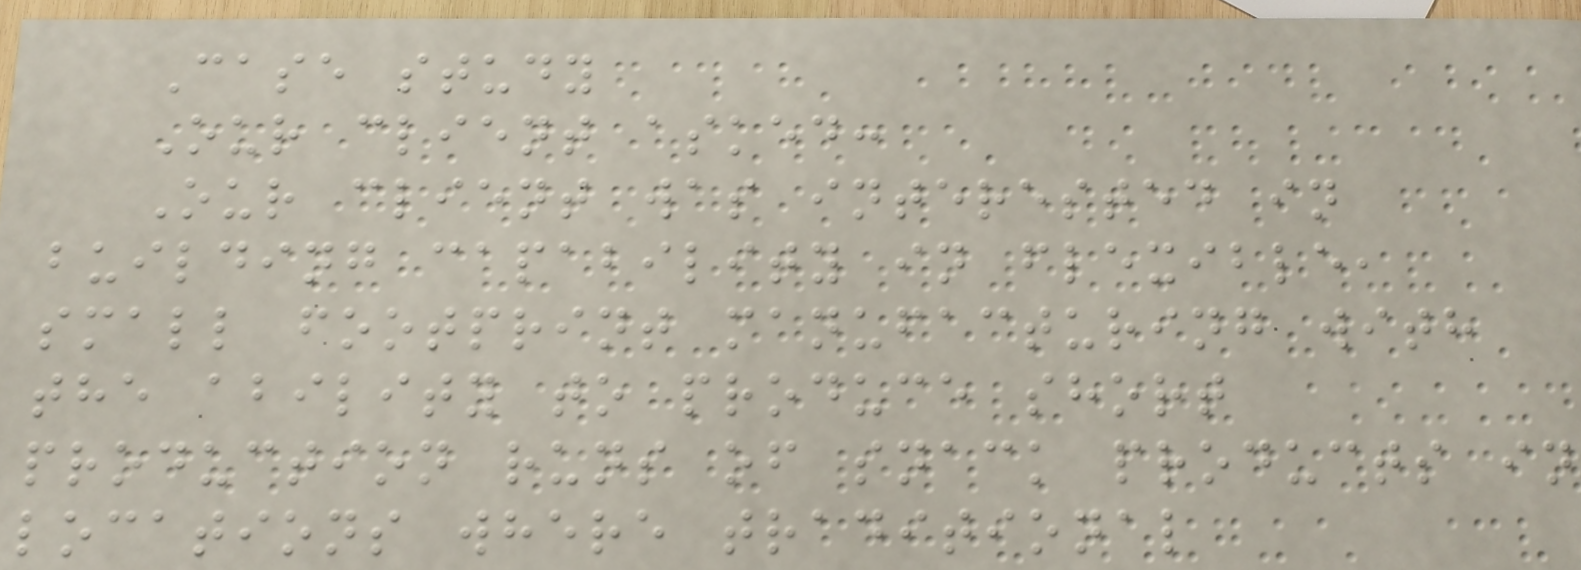Case study
Our client asked:
Our client was interested in
building capability in flexible,
small footprint manufacturing with
the ability to produce short
production runs of snack products in
locations where traditional
